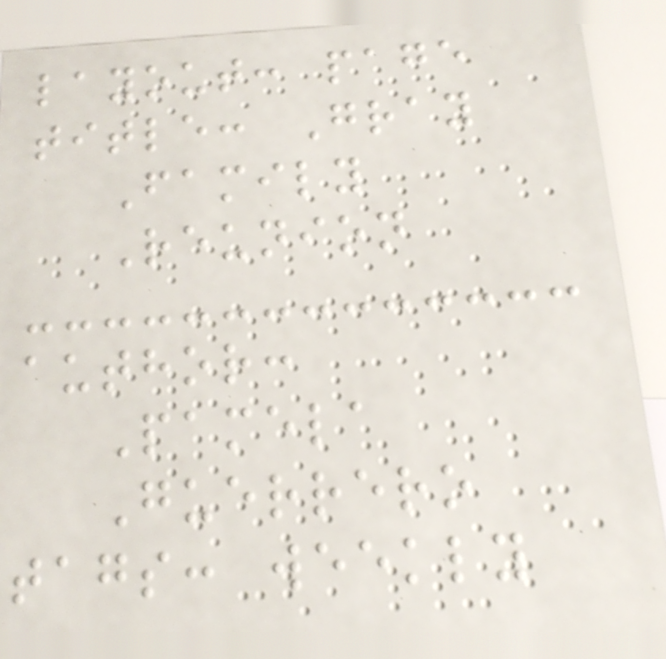layout: page
title: Gray
Family
Reunion
author:
Pamela
Guerrero
tags: weekly
